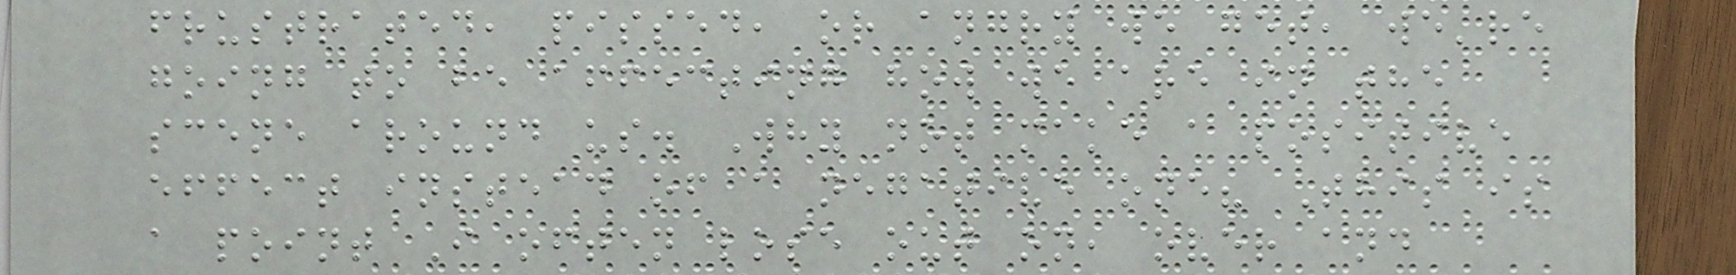frustrated, pissed, or angry we get, we're
going to be affecting how we are in the
scene around us. Why not make a positive
effect instead of a negative one? This is
a point I often lose out on, over and
